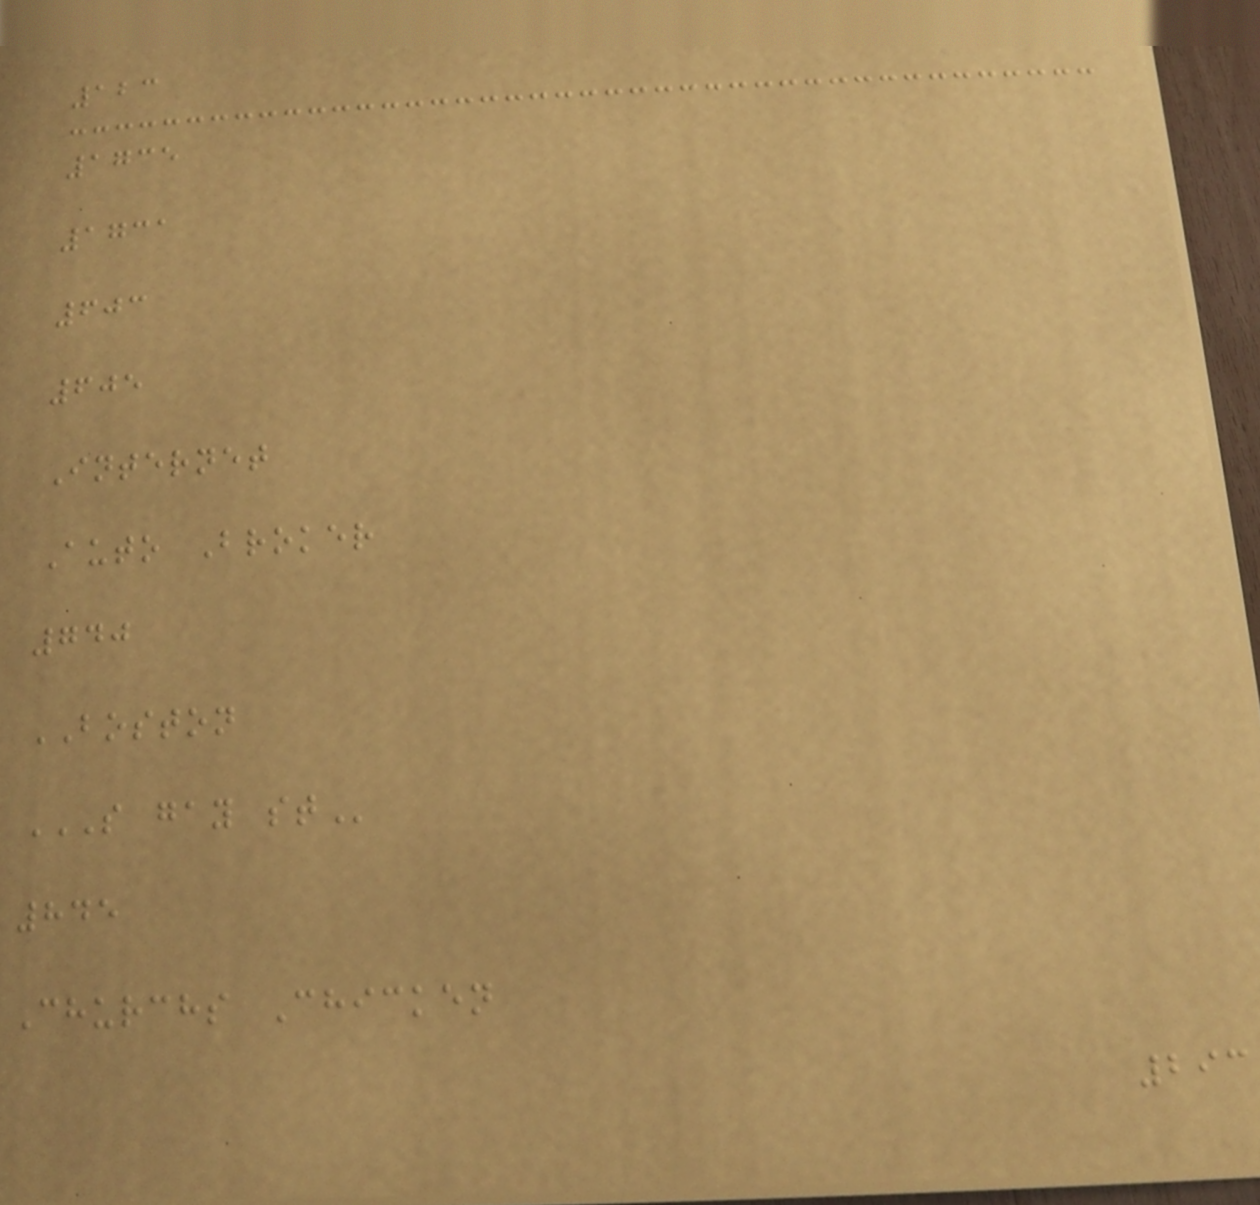123
1735
1731
603
605
Internet
Auto Broker
740
BOSTON
S GAY ST
845
Churchs Chicken
293
